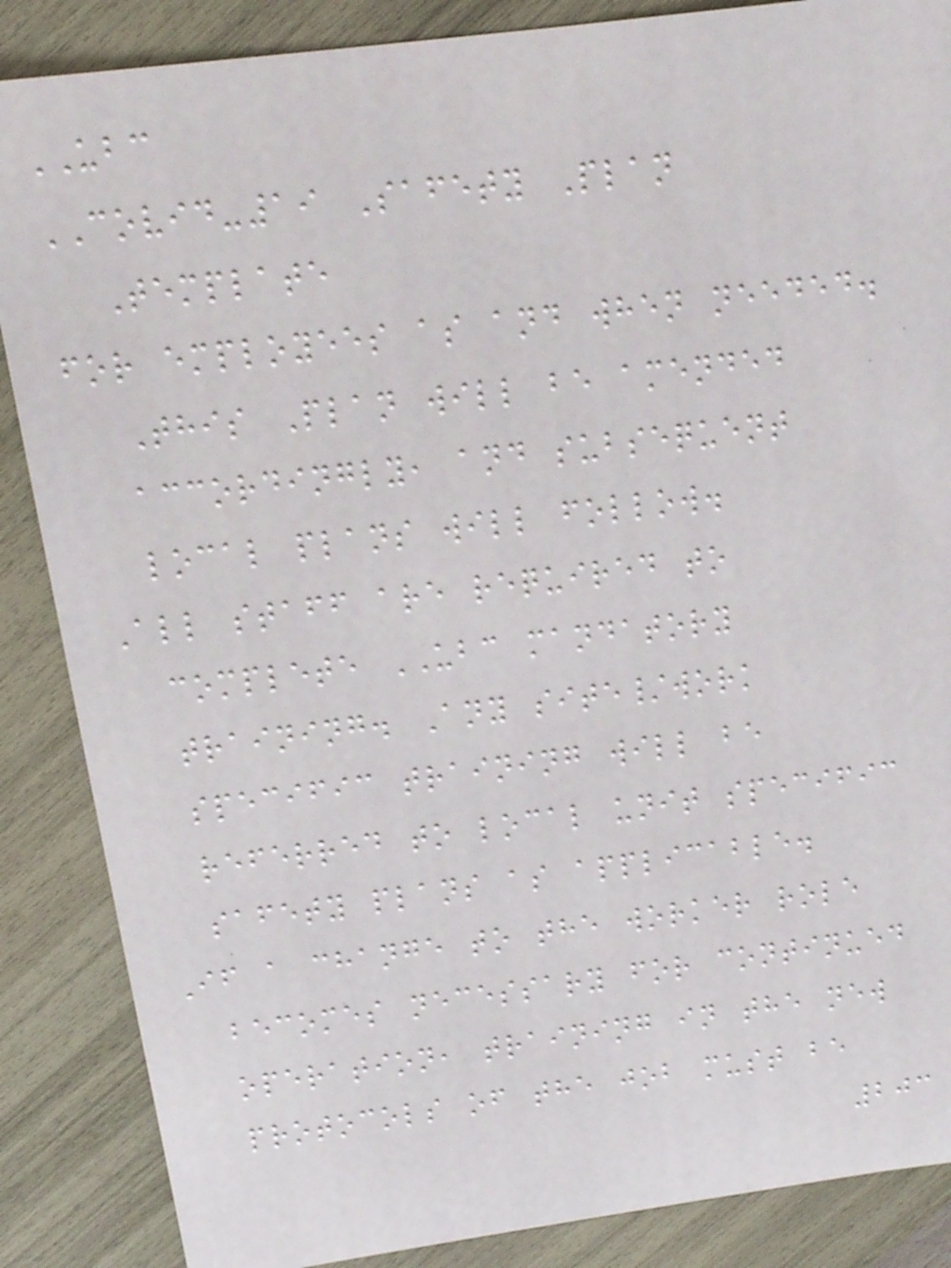UBC
COVID-19 Safety Plan
Template
for employees as and when needed.
This Plan will be amended
accordingly, and subsequent
local plans will follow.
All staff are required to
complete UBC mandatory
training. Any site/work
specific training will be
referred to local unit specific
safety plans as applicable.
If a change to the worker role
becomes necessary for continued
operation, training in the new
protocols of the job must be
203
